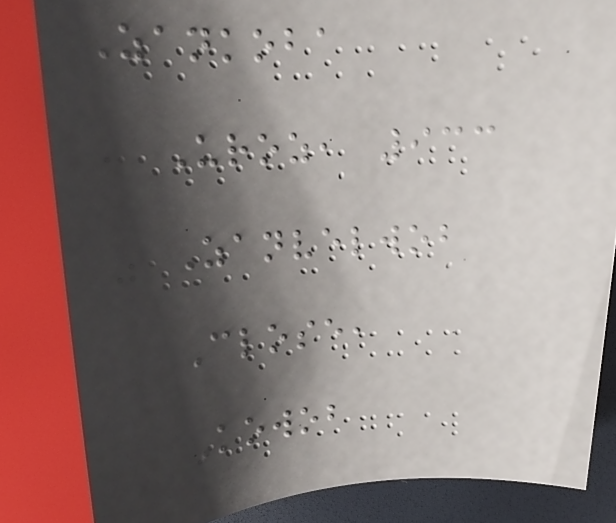Zankoba
Uroz, 933
Zanvelwob
Close,
Kowob
